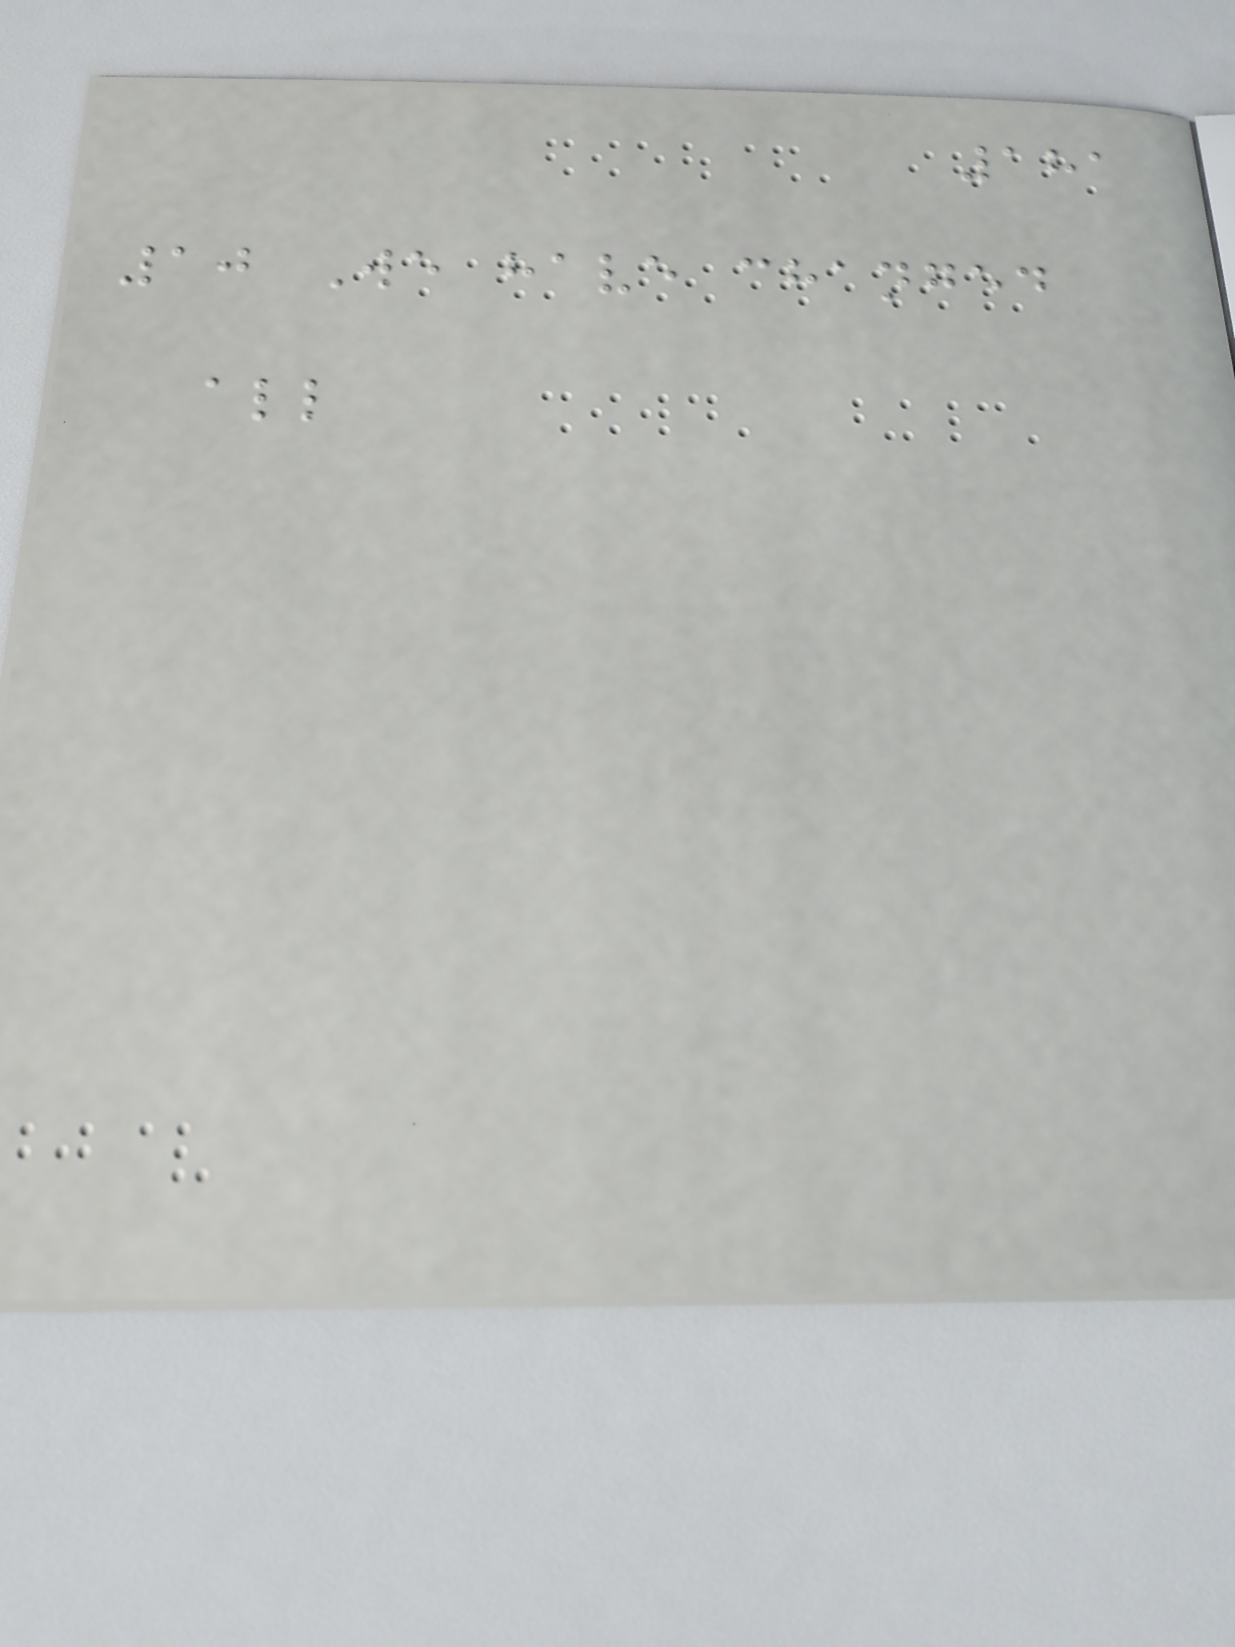181
10 We have changed
all
